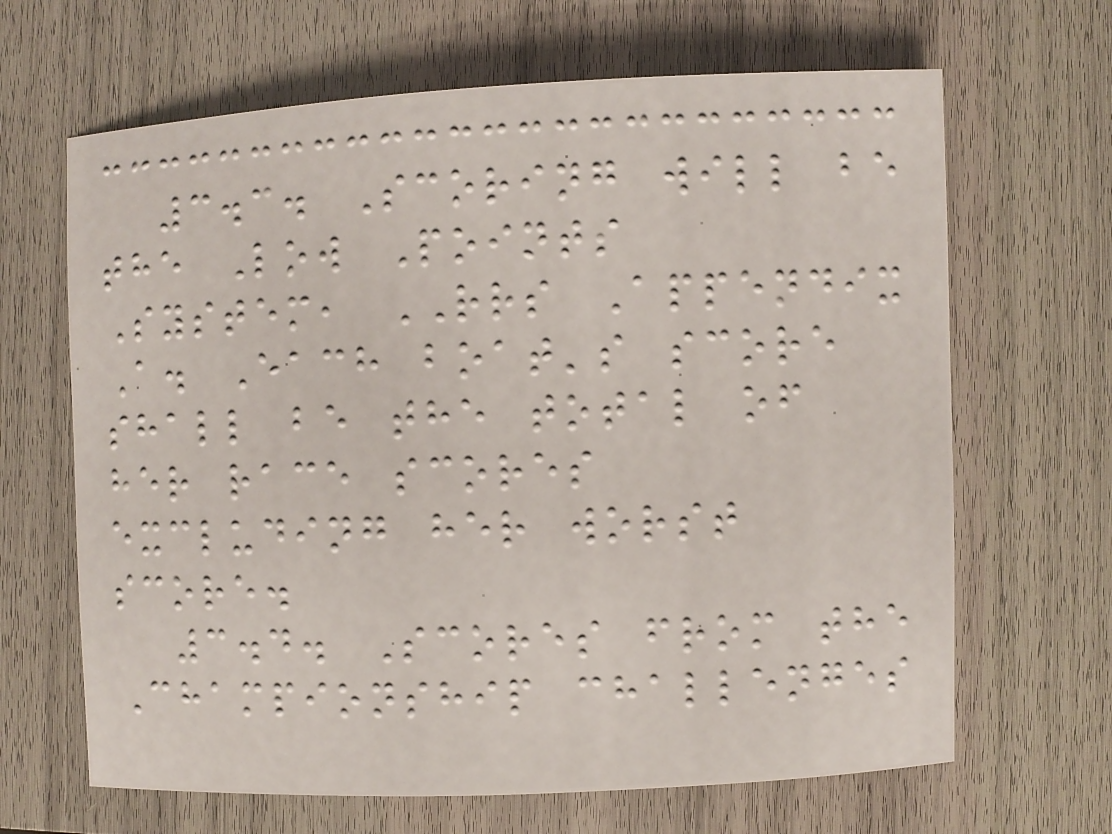3.3. Scoring will be
the Low Points
System, RRS Appendix
A. Each boat's score
shall be the total of
her race scores
excluding her worst
score.
3.4. Scores from the
Championship challenges
